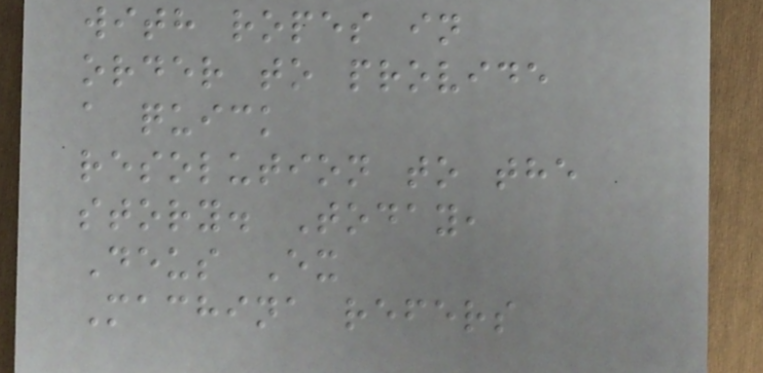with ropes in
order to provide
a quick
resolution to the
story. Today,
Deus Ex
Machina refers
